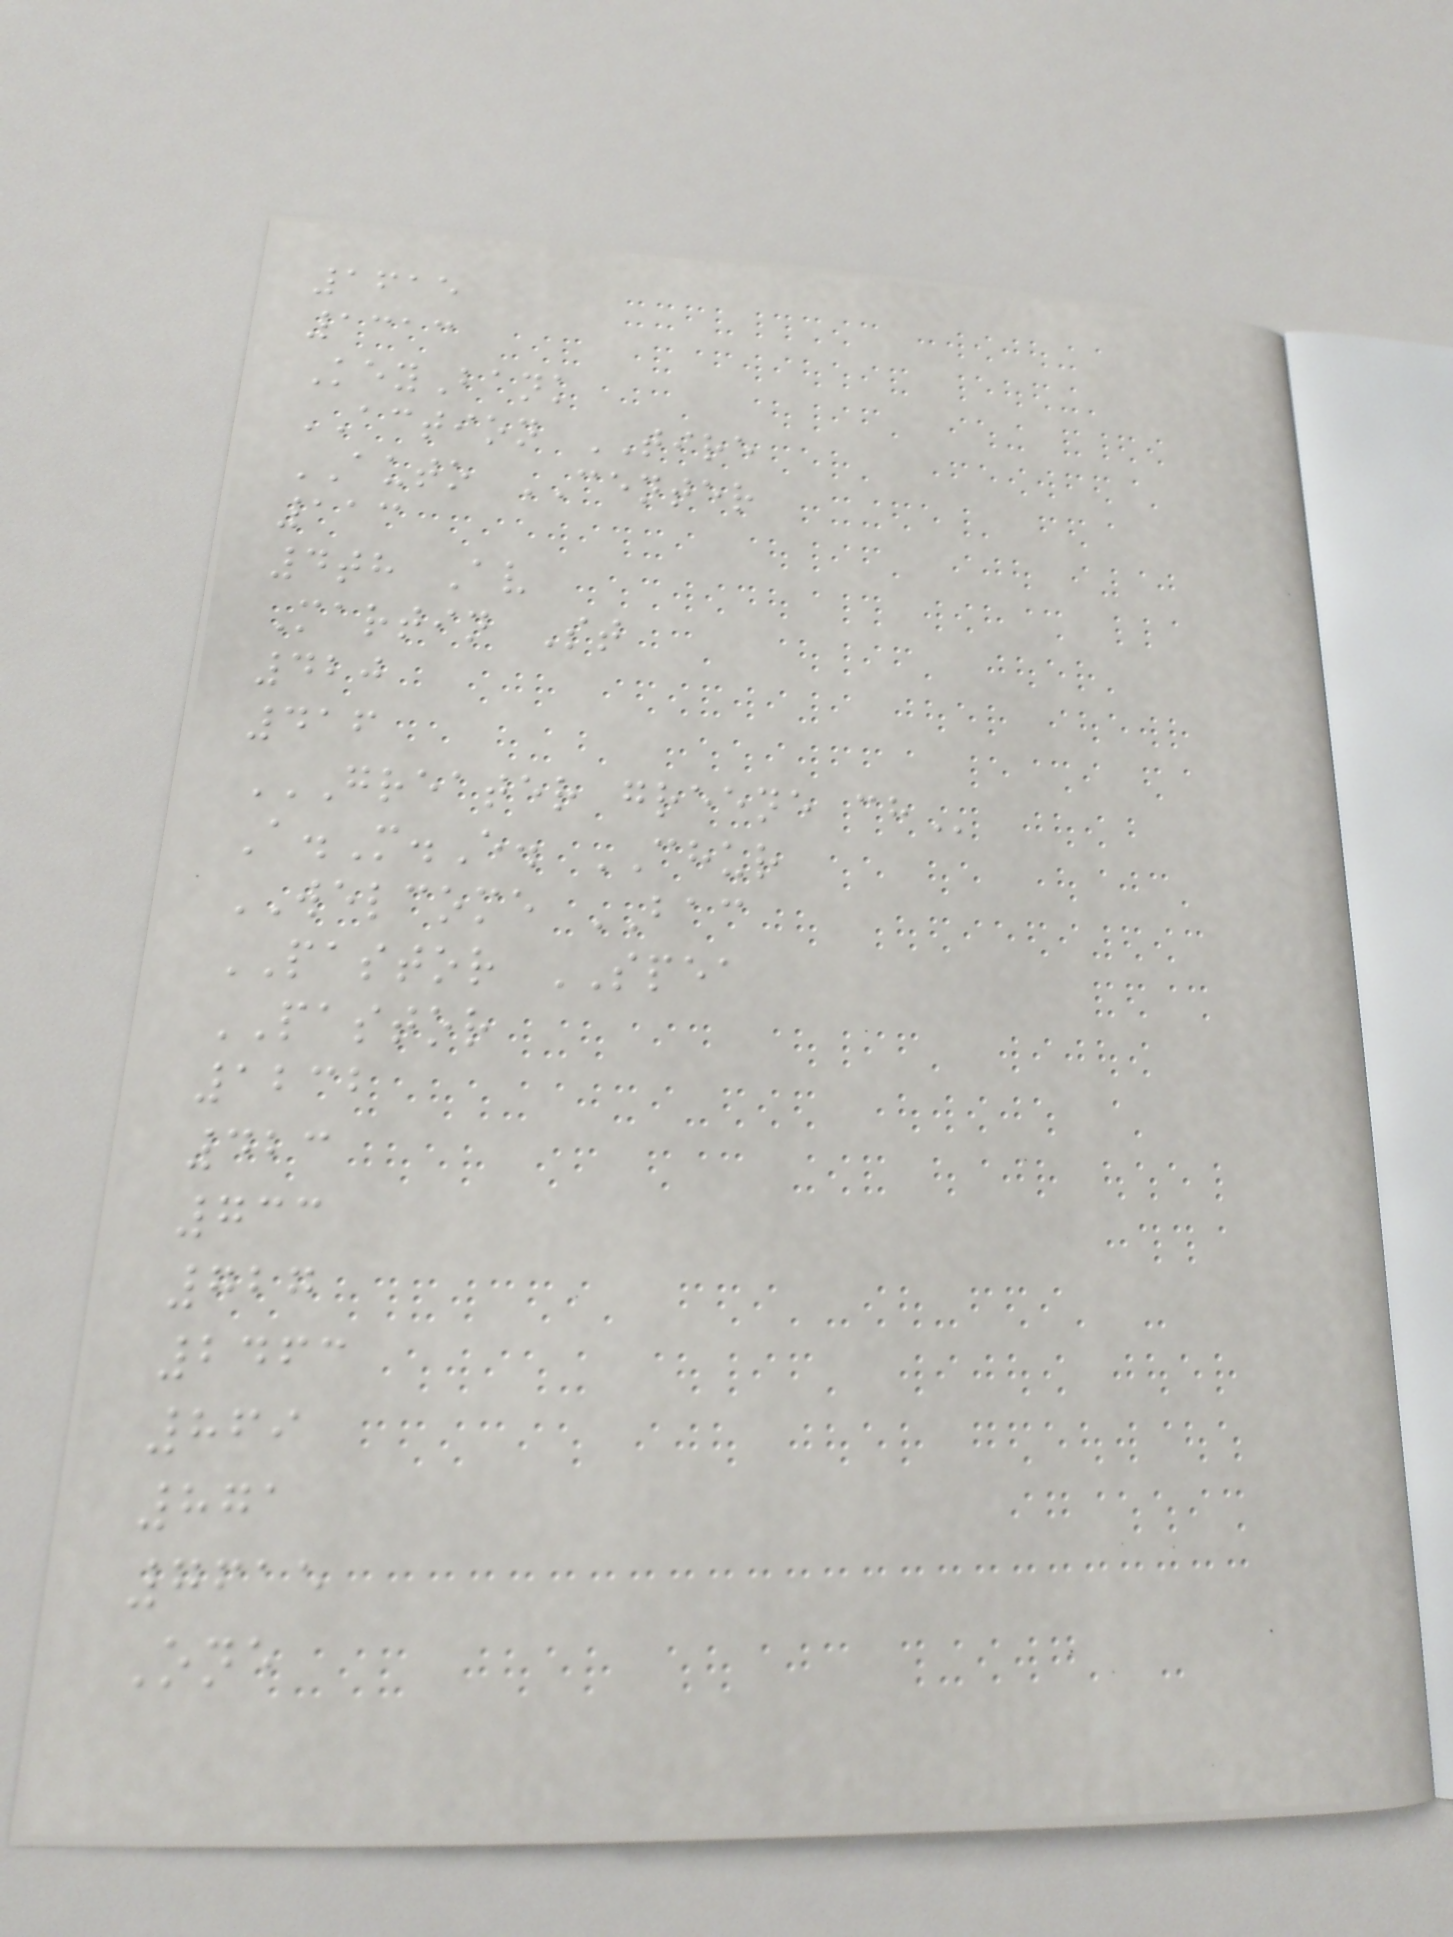1615
1313
KeyBank
ACTION TIRE
AUTO CENTER
113
4th Av
Martin St
420
416
GREATER GREENE CH
A.M.E. CHUR
WELCOME BAC
PASTOR SPEA
PASTOR
1232
423
733
727
2463
869
871
7615
One
